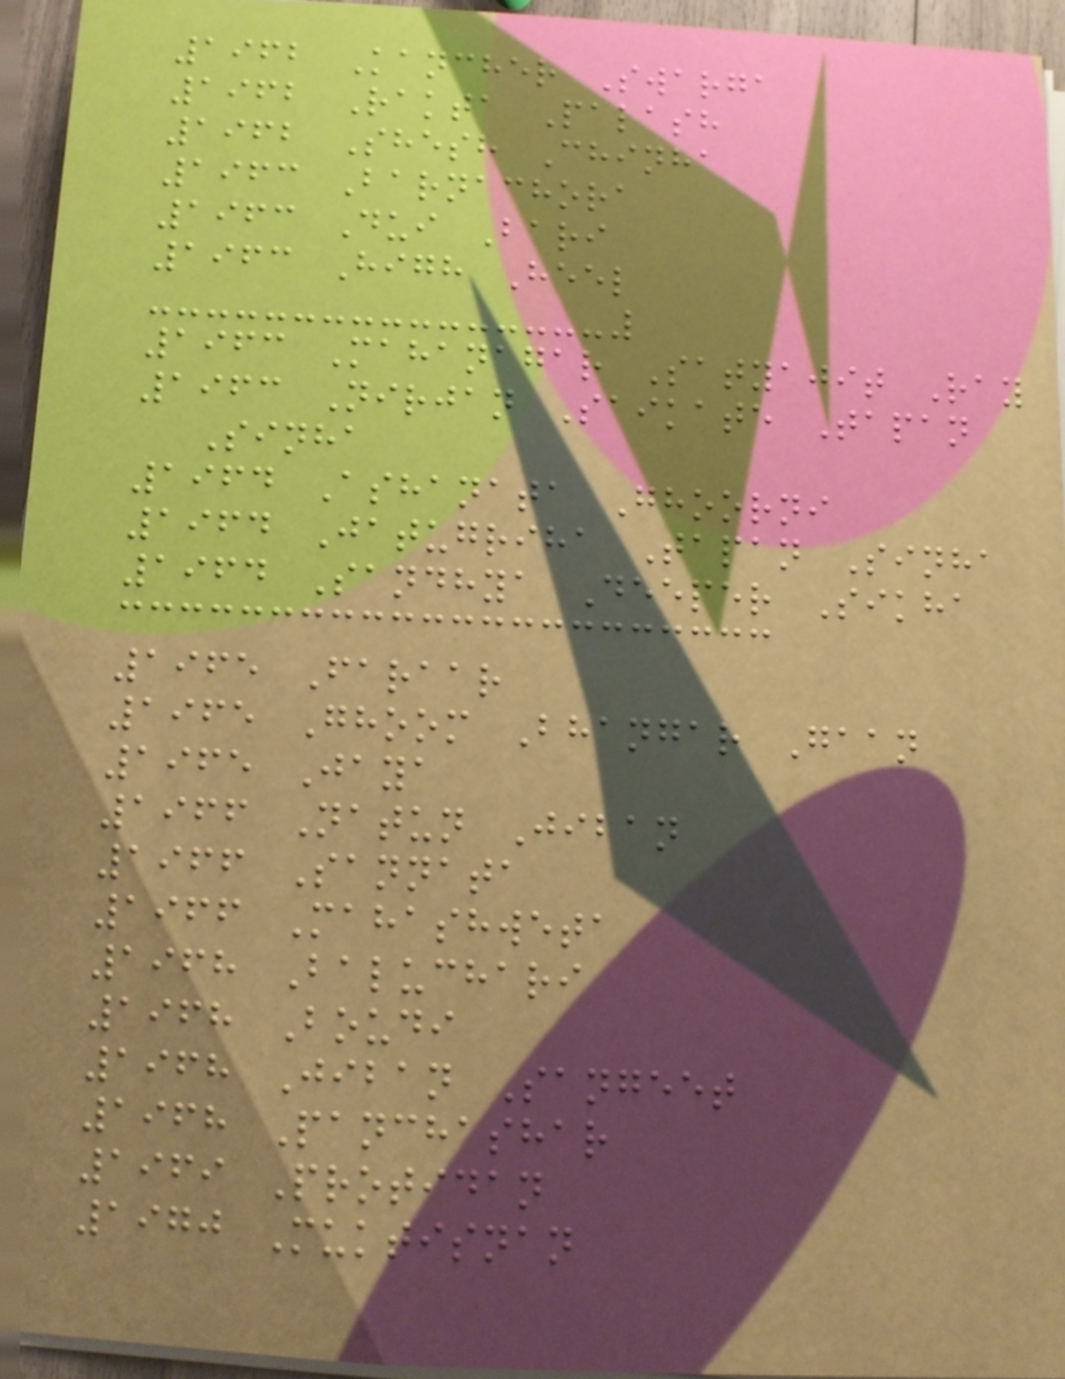1962 Kancher Swarga
1962 Rakta Palash
1962 Shesh Chinha
1963 Barnachora
1963 Dui Bari
1963 High Heel
1963 Mahanagar Satyajit Ray
1963 Nirjan Saikate Tapan
Sinha
1964 Ashanata Ghoorni
1964 Jatugriha Tapan Sinha
1964 Sandhya Deeper Sikha
1965 Faraar
1965 Ghoom Bhangar Gaan
1965 Jaya
1966 Natun Jiban
1966 Sannata
1966 Mahashweta
1968 Baluchari
1968 Boudi
1968 Jiban Sangeet
1968 Panchashar
1969 Protidan
1970 Muktisnan
